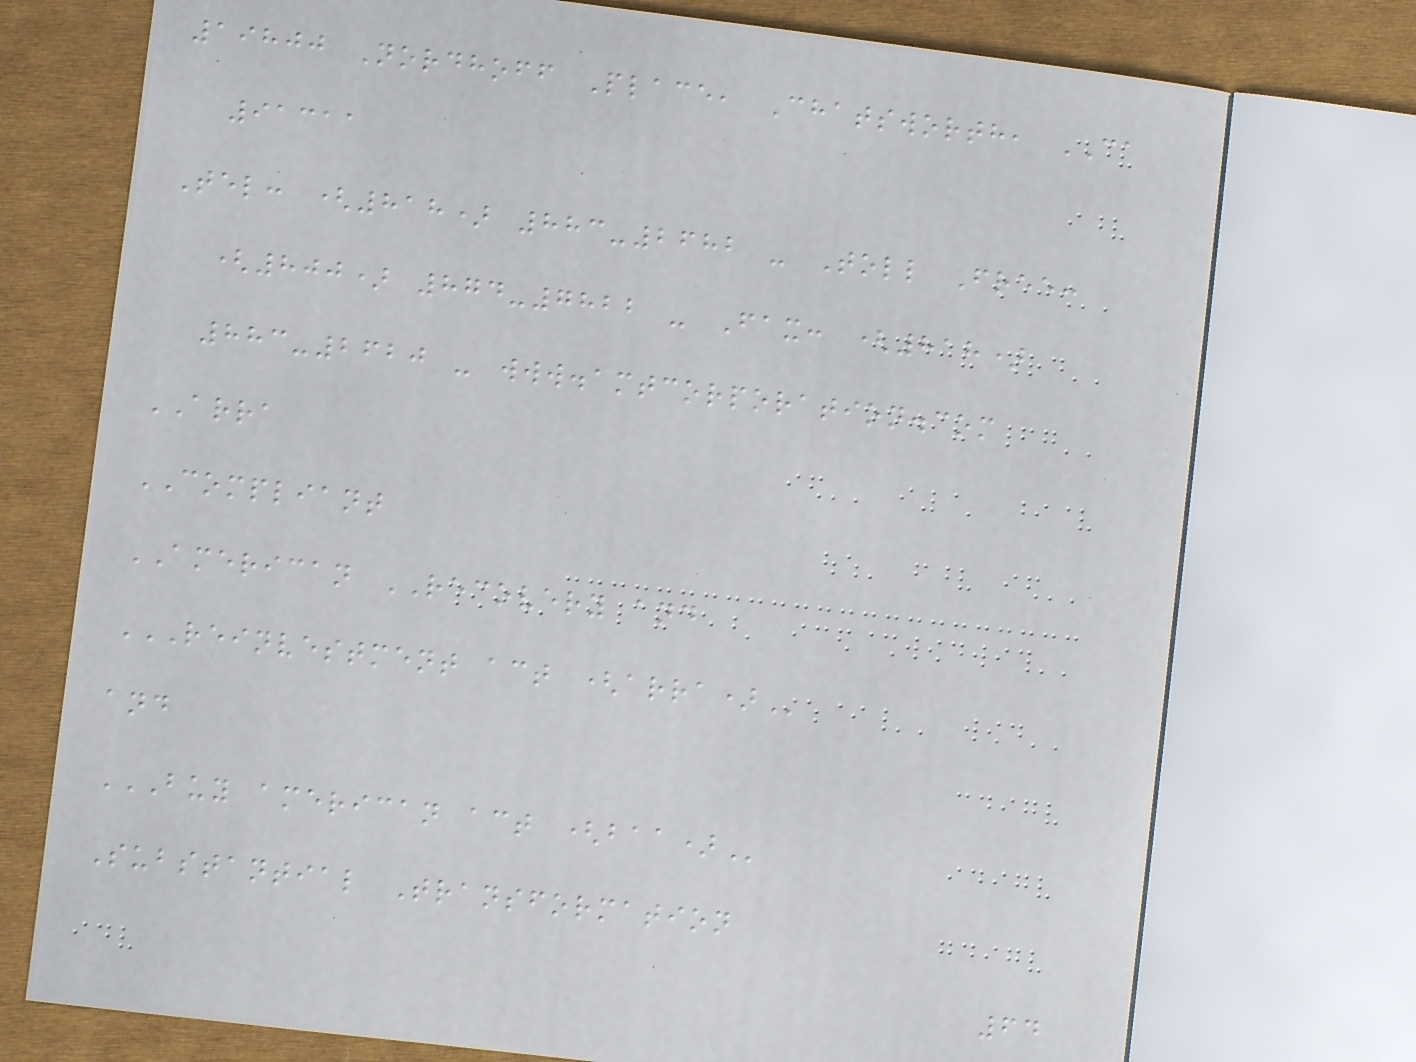19800 Nordhoff Place, Chatsworth, CA
91311
Tel: (818) 883-2682 - Toll Free:
(800) 874-7822 - Fax: (818)
883-2620 - www.amtcorporation.com
ARRA
COMPLIANT
AMERICAN RECOVERY and
REINVESTMENT ACT (ARRA)
and
BUY AMERICAN ACT (BAA)
Substantial Transformation
64
